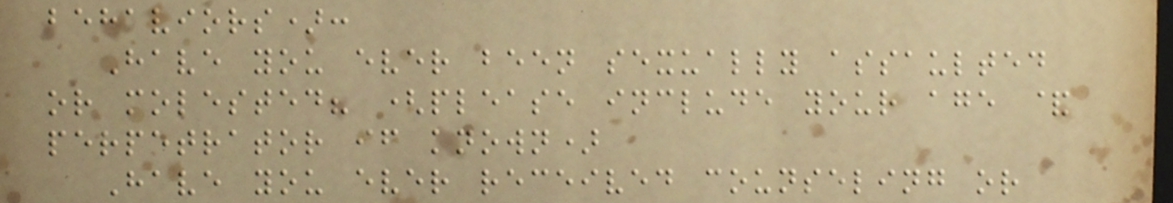behaviors):
Have you ever been sexually assaulted
or molested? (please include your age &
perpetrator if known)
Have you ever received counseling or
